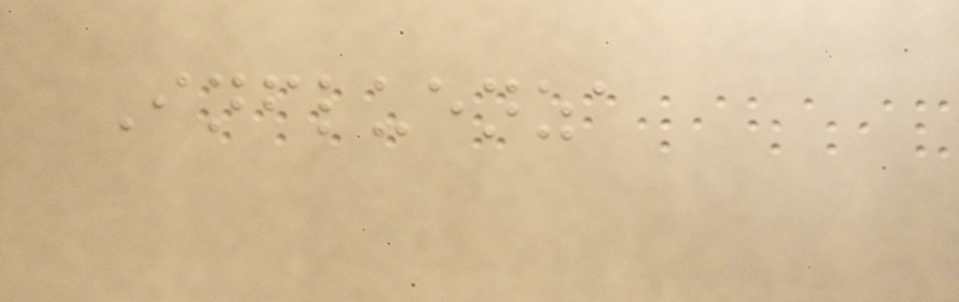Influenza
